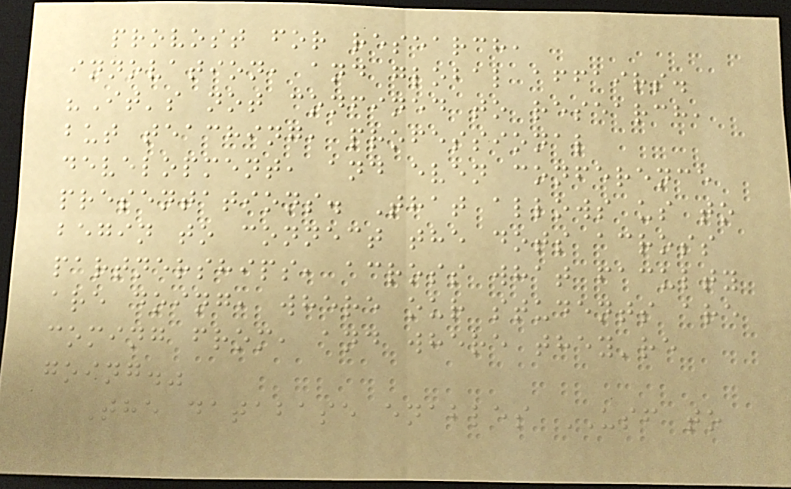provost for research,
innovation, and global affairs.
"It's not confined to research,
but teaching, professional
development, and even conference
presentations. That allows us to
begin to connect the dots across
partnerships, across what faculty
are doing, where our students are
coming from, and where they're
going."
The database enables USF to
